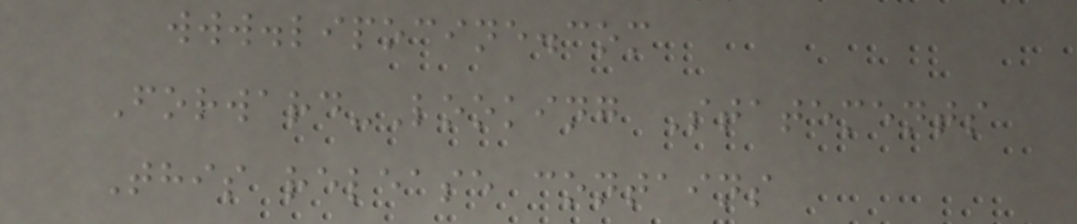www.lipocine.com
Forward-Looking Statements
This release contains
